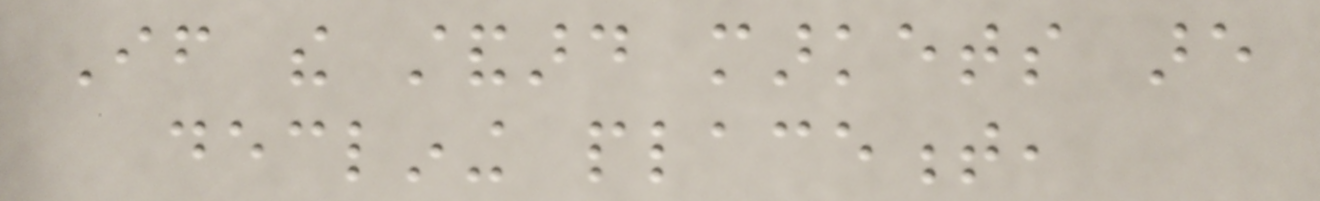If the standard markets are
declining placement,
